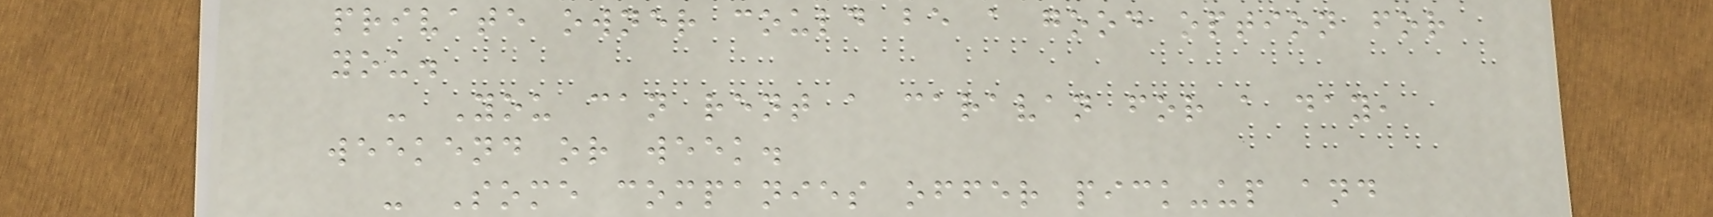private owner could be a good option for
you.
- You can rent a caravan for a day,
weekend or week.
- Some companies offer pick-up and
